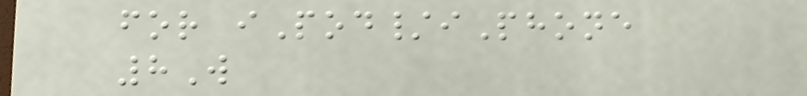for iPod/iPhone
8W
